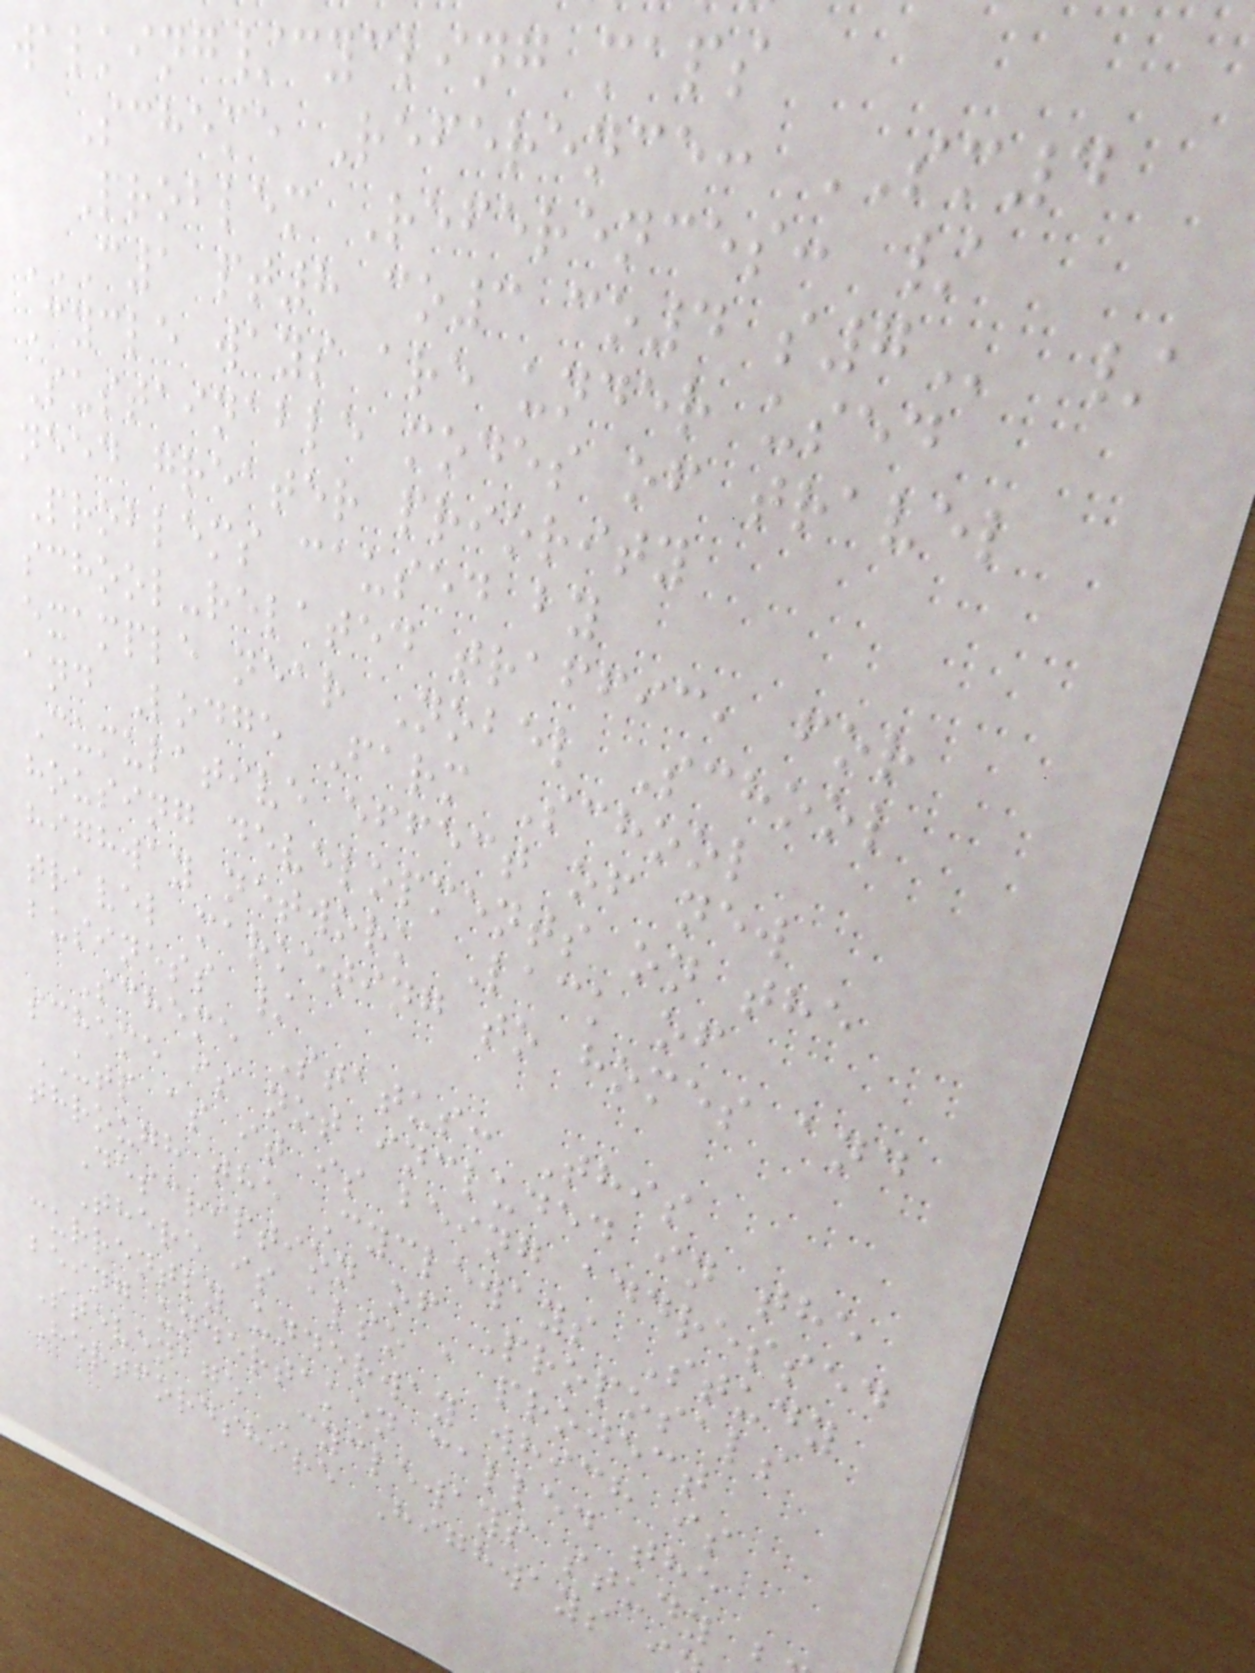walking/cycling maps
Scheme Reference: SM4
Problem References: /
C1 PT8 CO3 CO4 S7 /
Cycle ways are under used
Sustainable modes of travel
need greater priority
Problems caused by
school-related traffic, for
example near Nobel School
and Lodge Farm School
Cumulative effect of new
housing developments on the
highway network Lack of
travel marketing to homes and
business /
Scheme Status: This
scheme is not included in the
UTP as it is being addressed
through the Cycleways Study
Description of Proposals
There is also a project
currently underway which is
being undertaken called the
Stevenage Cycleways study
Hertfordshire Highways i
